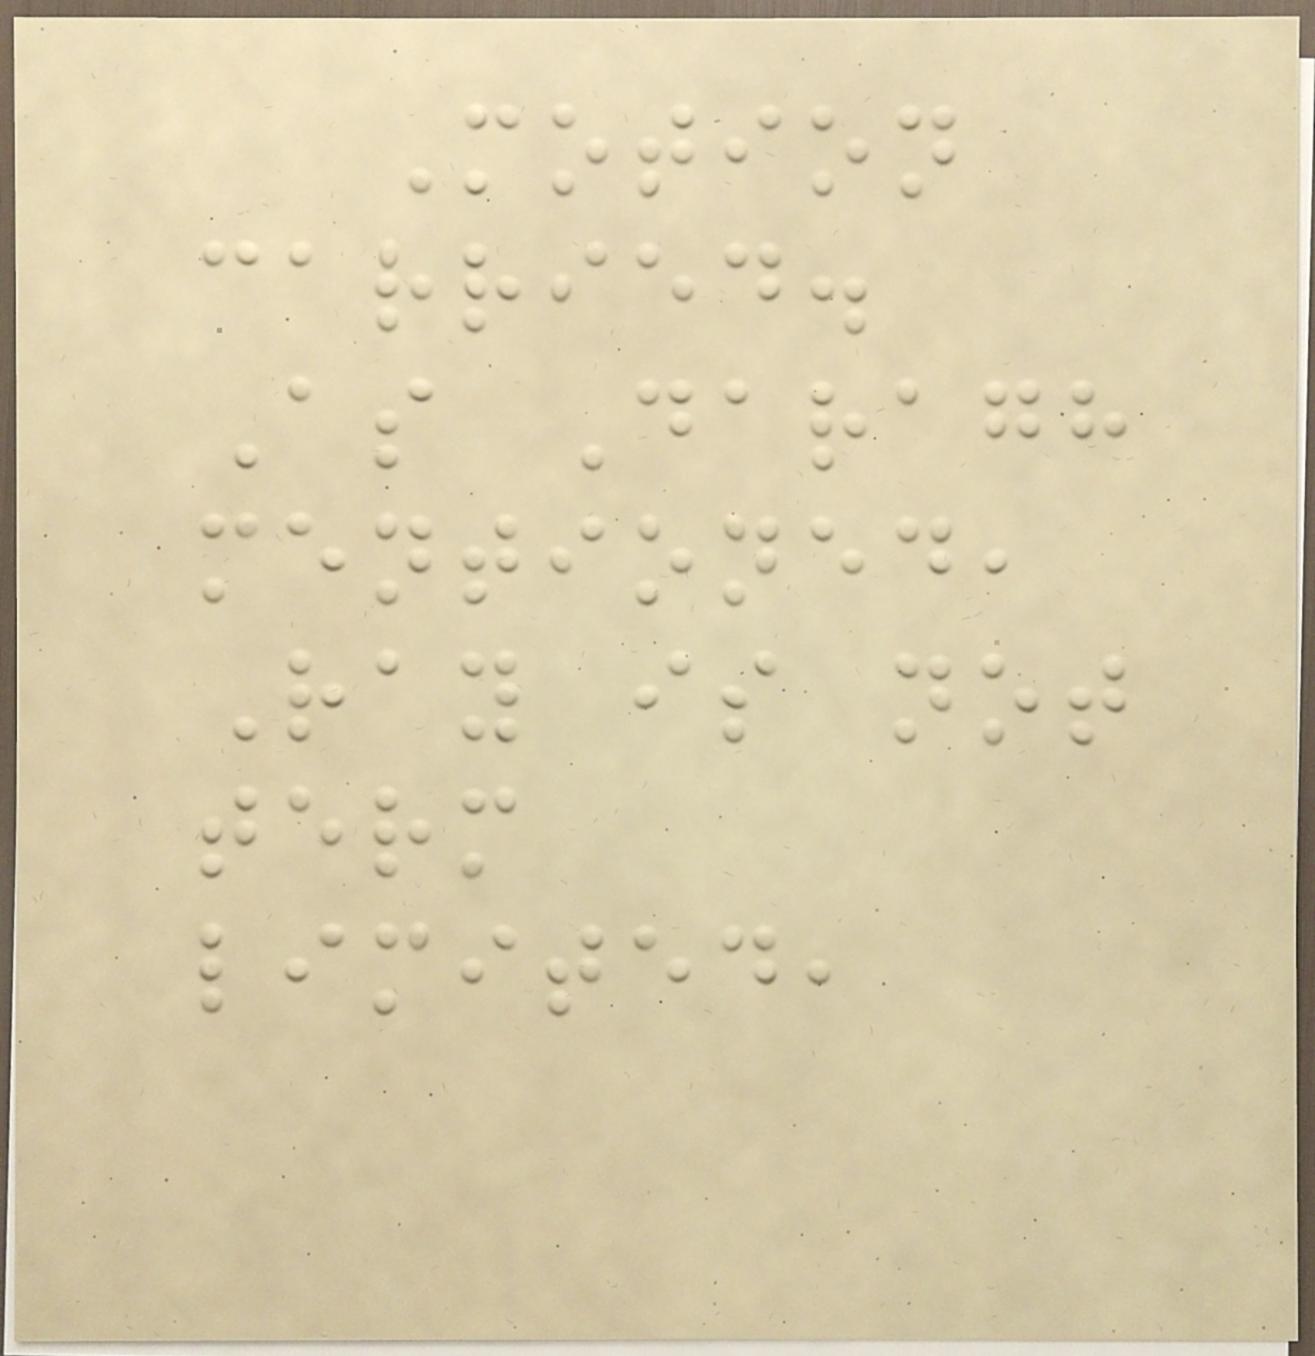Motion
carried.
As Daragh
mentioned,
Ray is not
term
limited,
